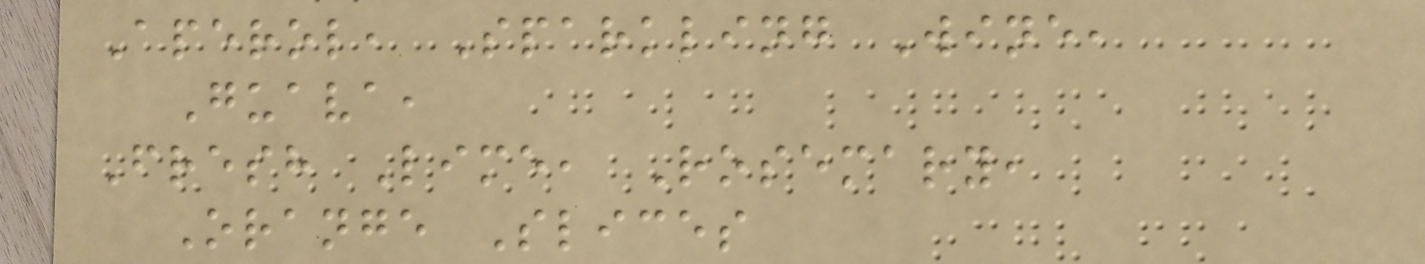Aperol, Sparkling Wine,
Guava,
Fresh Lime, Rosemary,
Orange Slices
